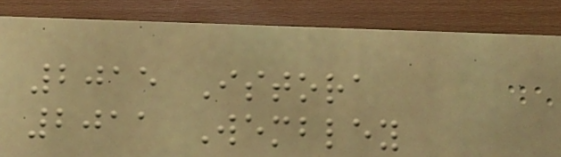2015 Istora
2011 Wembley
